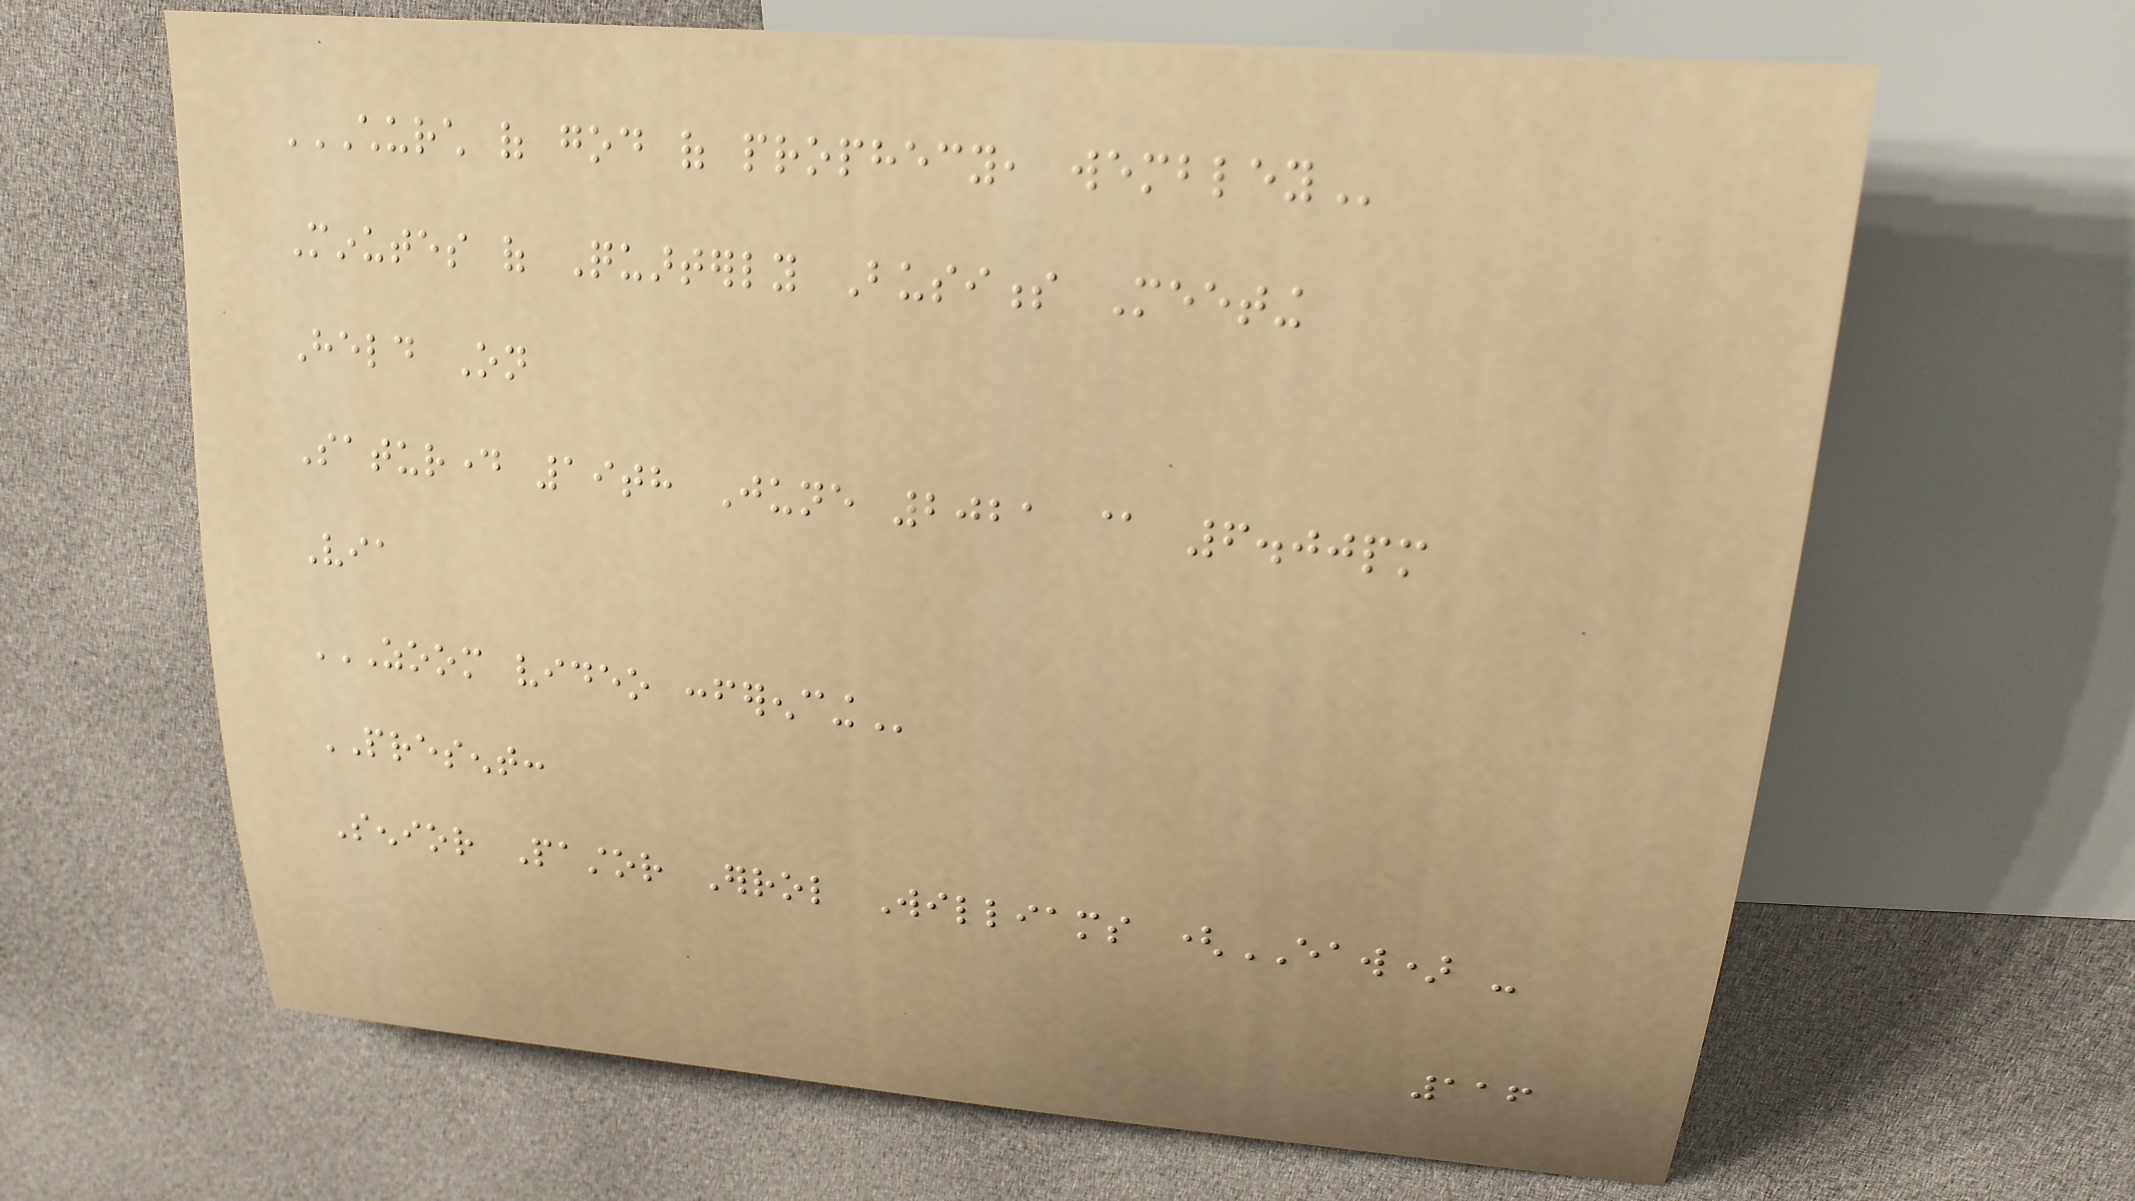CHURCH OF GOD OF PROPHECY, WEMBLEY
Minutes of Quarterly Business Meeting
Held On
Saturday 19th June 2021 @ 6.00pm
Via
ZOOM VIDEO CONFERENCING
PRESENT:
Senior Pastor Errol Williams (EAW) -
116
